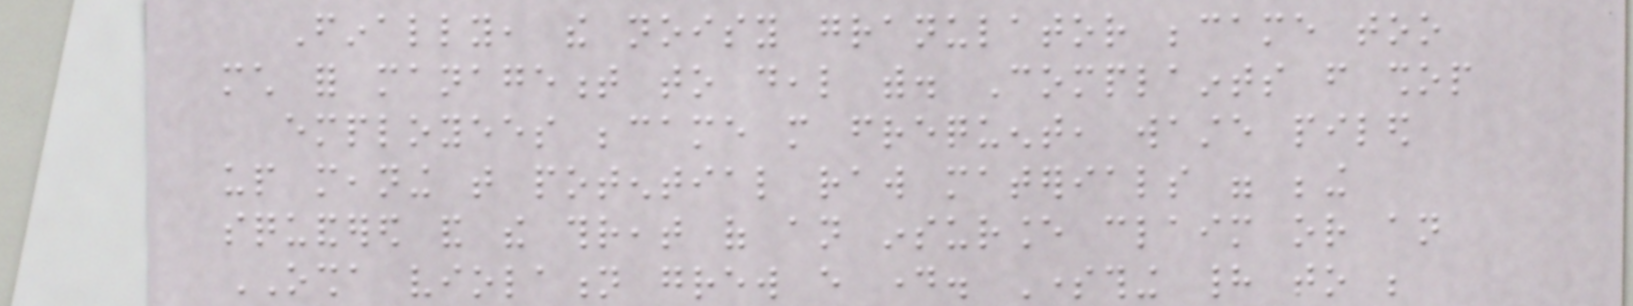Finally, the noisy granulator became too
much for management to deal with. Complaints from shop
employees became more frequent, waste piled
up meaning that potential raw materials were being
squandered and the threat of an insurance claim or an
OSHA violation grew every day. Something had to be
